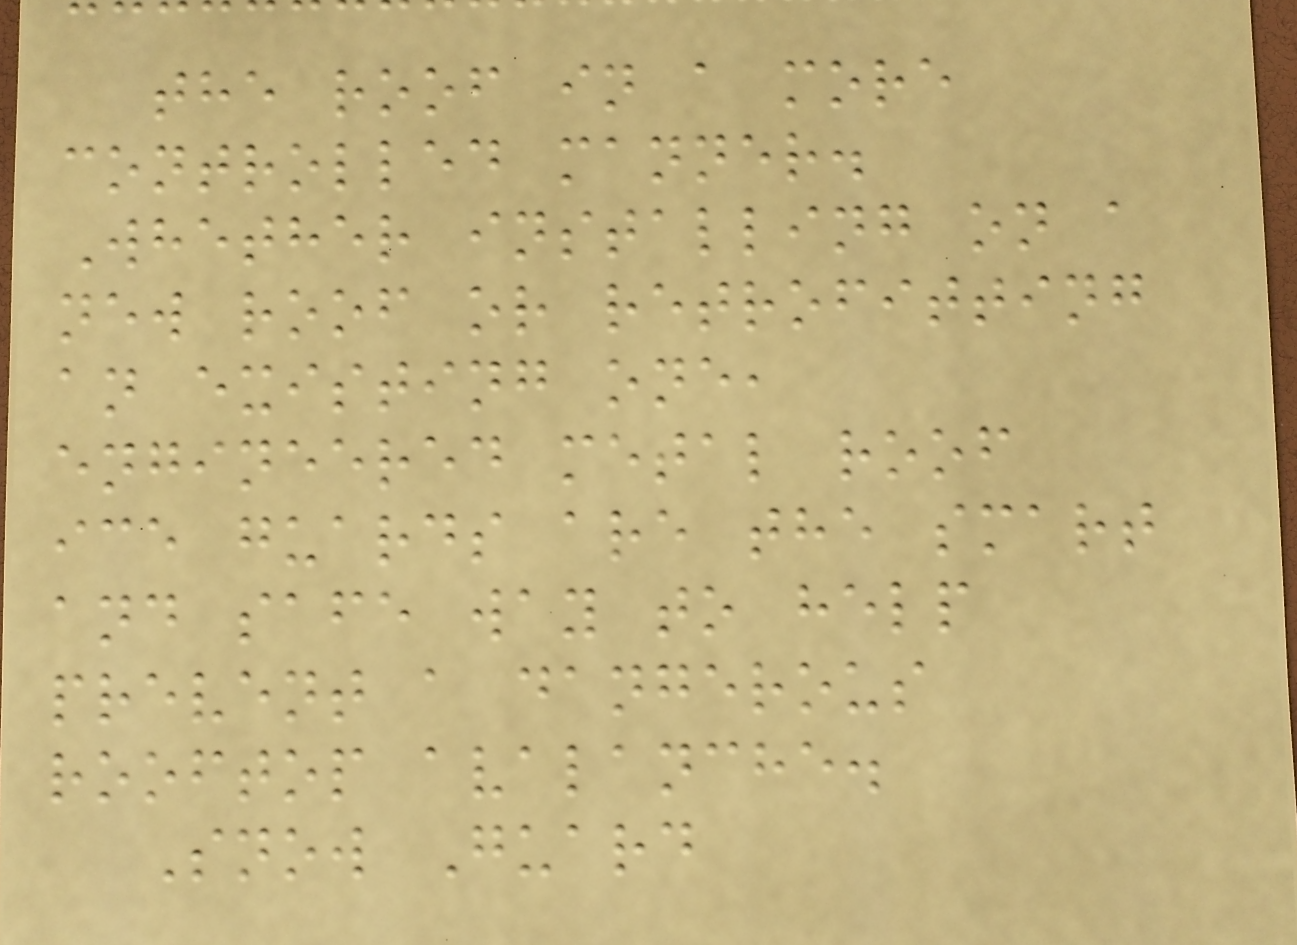the roof in a more
controlled manner.
Whether installing on a
new roof or retrofitting
an existing one,
engineered metal roof
ice guards are the smart
and safe way to help
prevent a dangerous
rooftop avalanche.
Snow Guard
